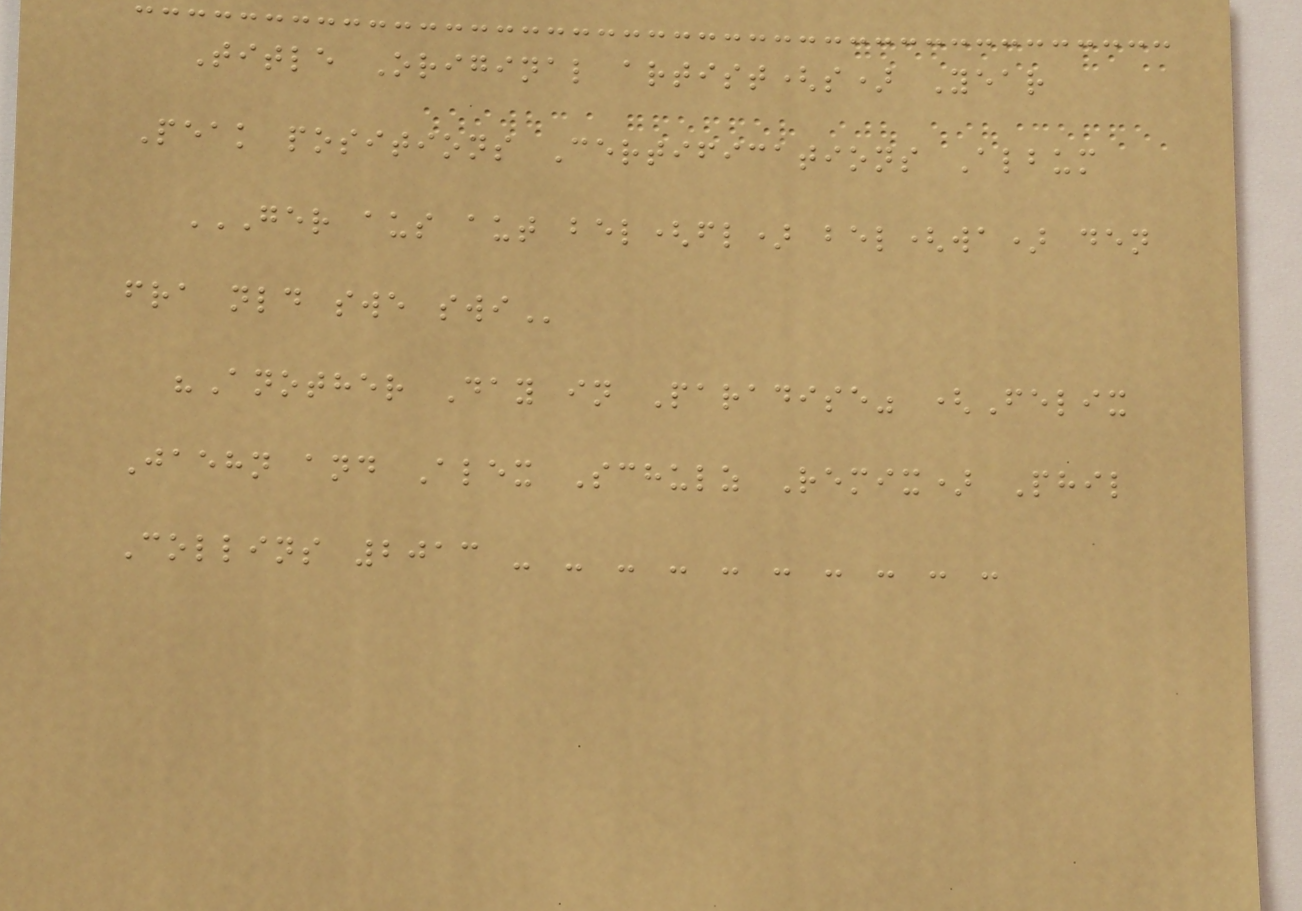Title Original artist(s) Year
Peak positions Certifications Album
GER AUS AUT BEL(FL) BEL(WA) DEN
FRA NLD SWE SWI
"Another Day in Paradise" (Felix
Jaehn and Alex Schulz Remix) Phil
Collins 2013 - - - - - - - - - -
